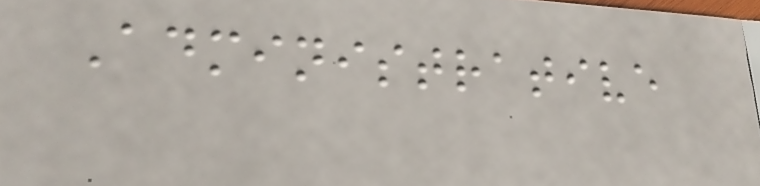Administrative
